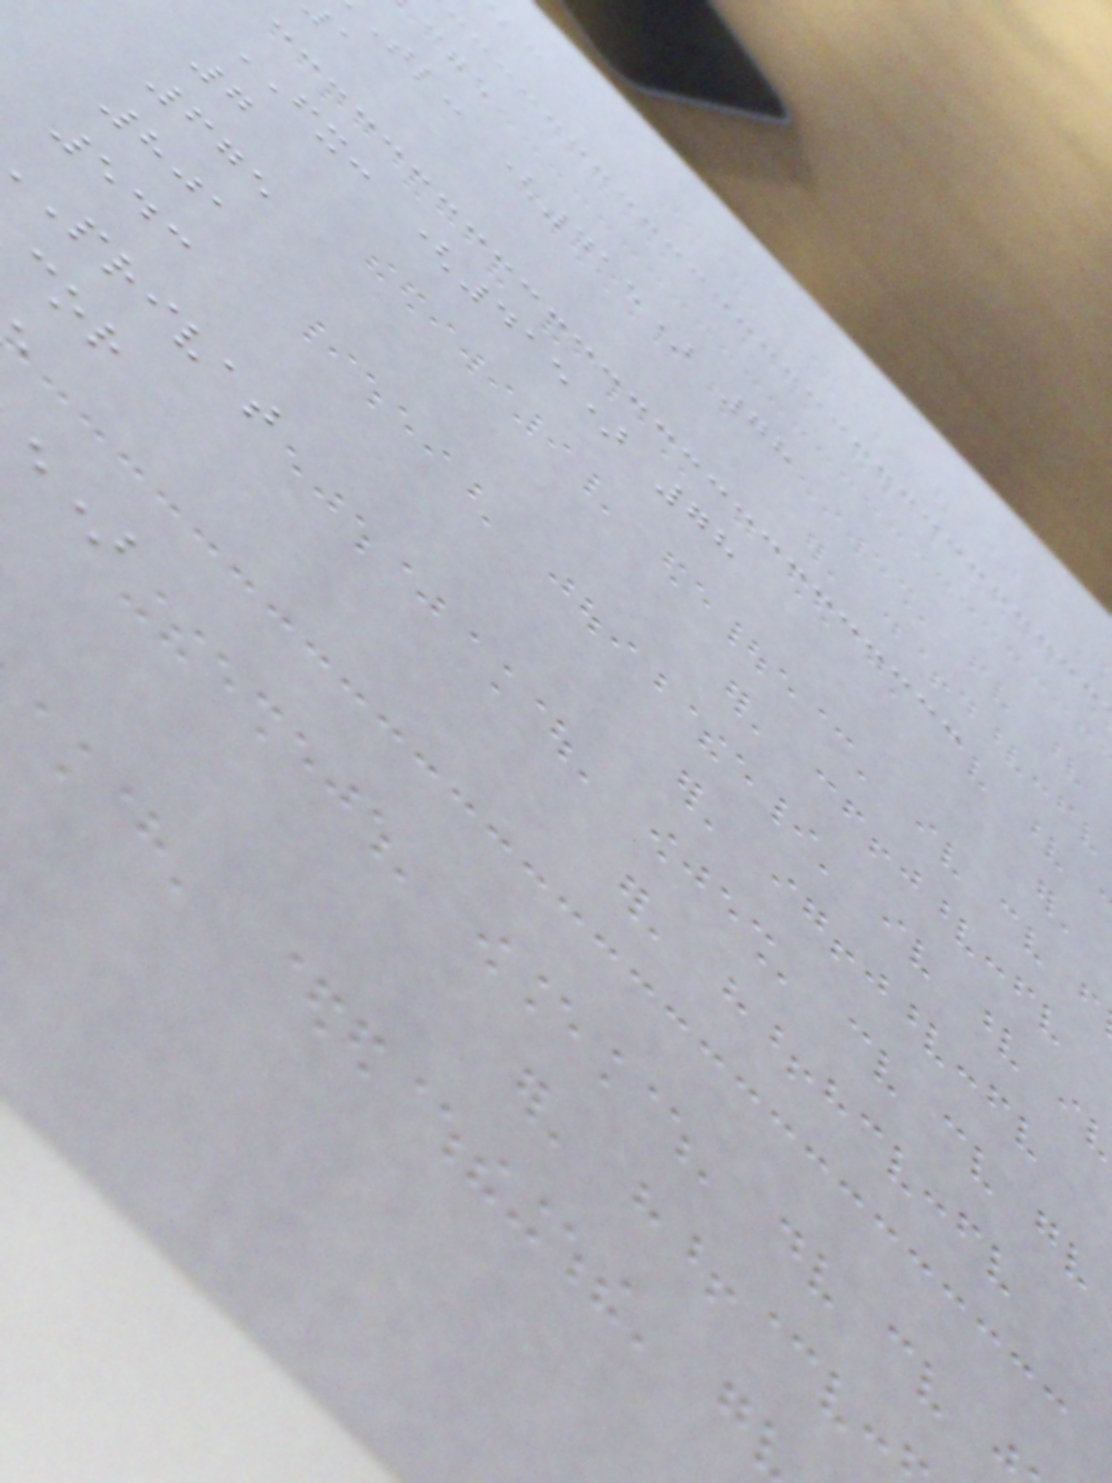tl: (415) 78
FX: (415) 78
7
675
801
543
privat
